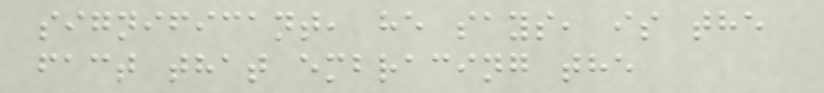significant, he says, is the
fact that embracing the
